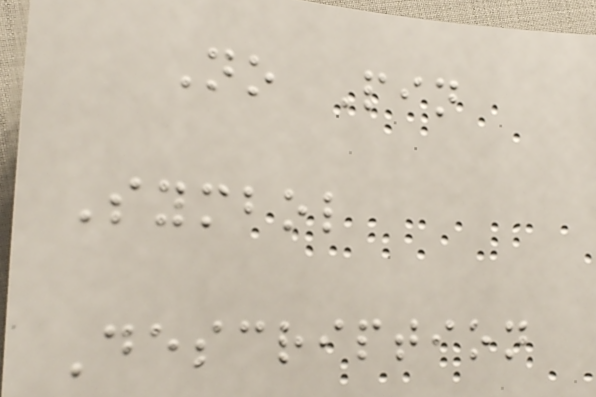No Pin
Symbol
Description
